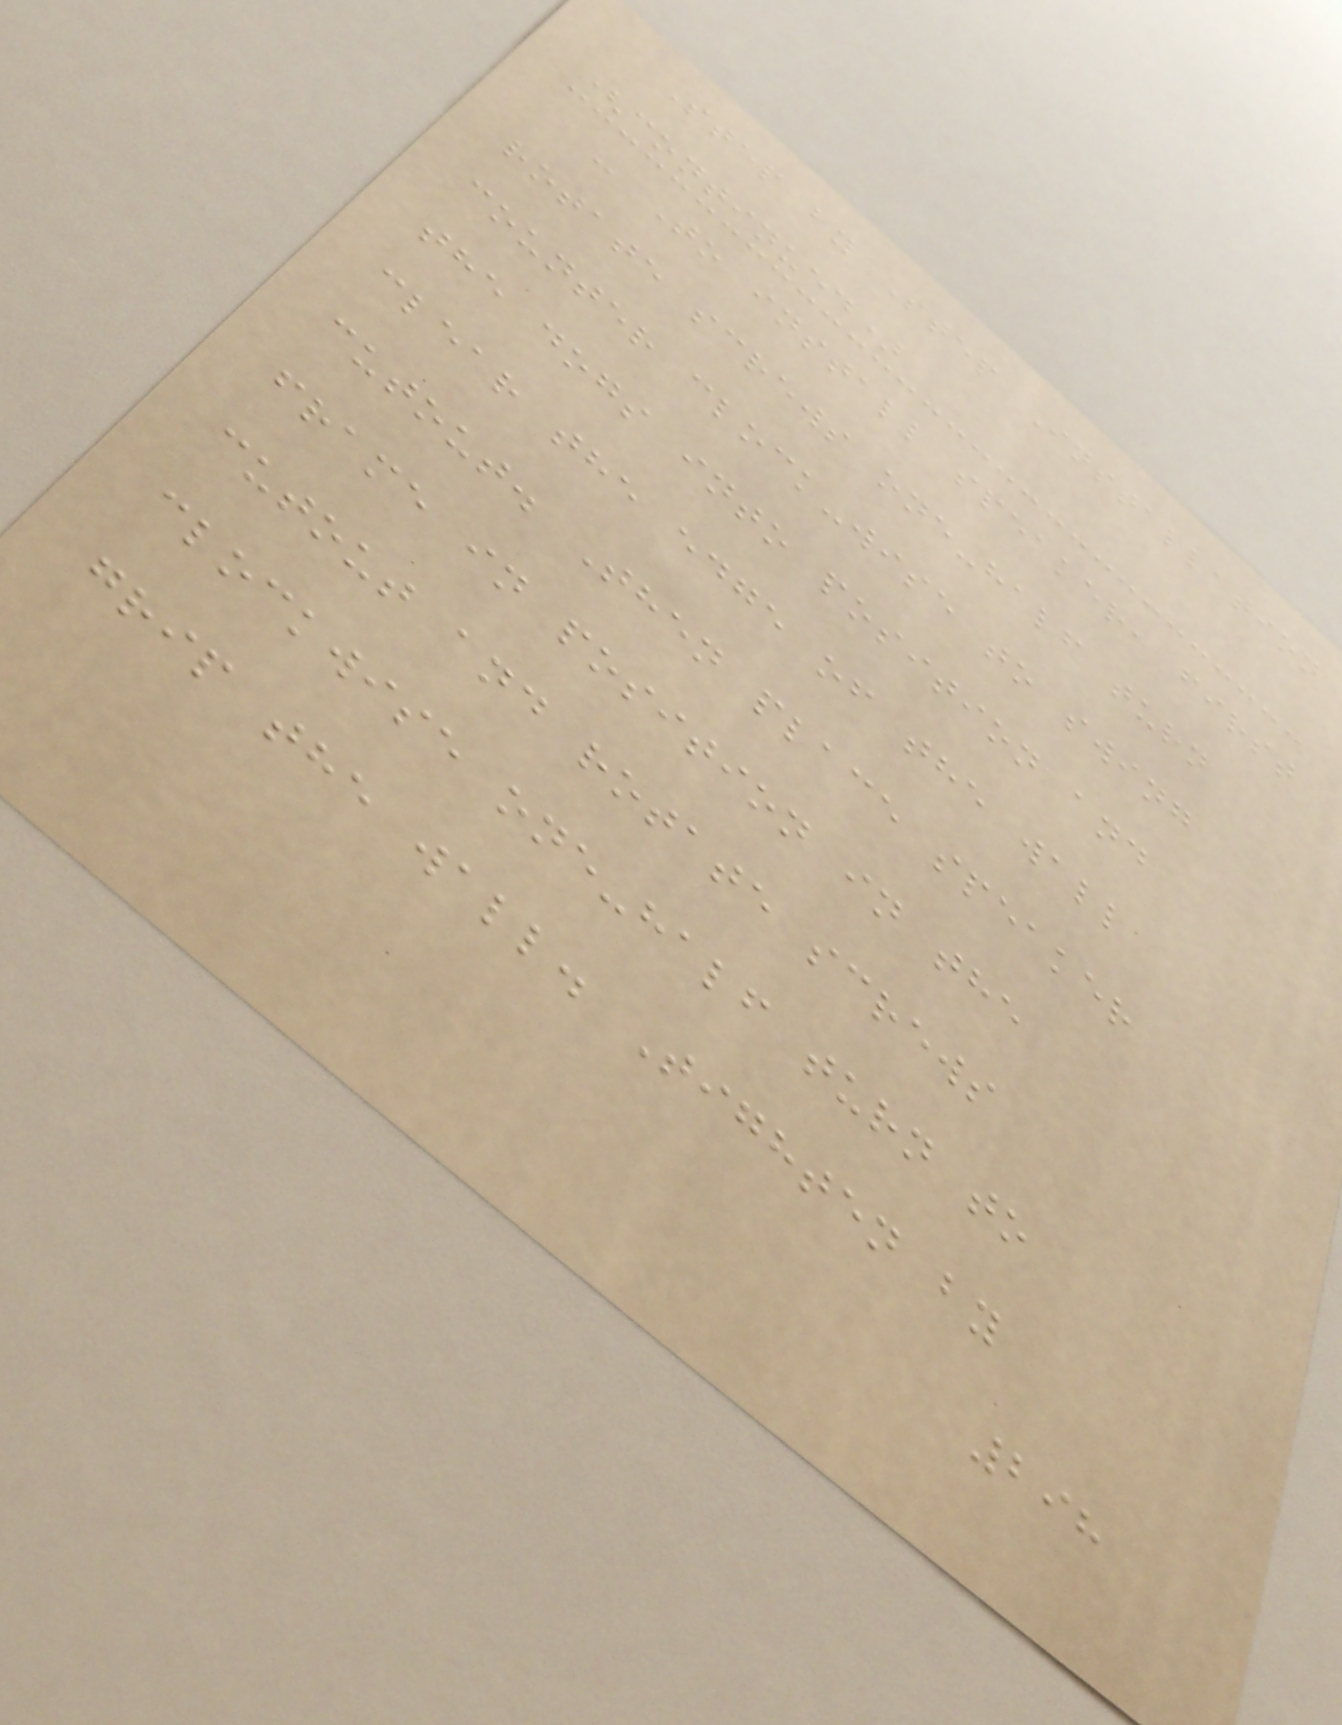Step by Step Installation
(continued)
- To install speaker, first
rotate screws one-half turn
counter clock-wise to swing
the dogs into position and
clear the edge of the wall
cutout. Then place speaker
frame in position in the
cutout and rotate screws
clockwise one-half turn to
grip the wall. Tighten by
298
